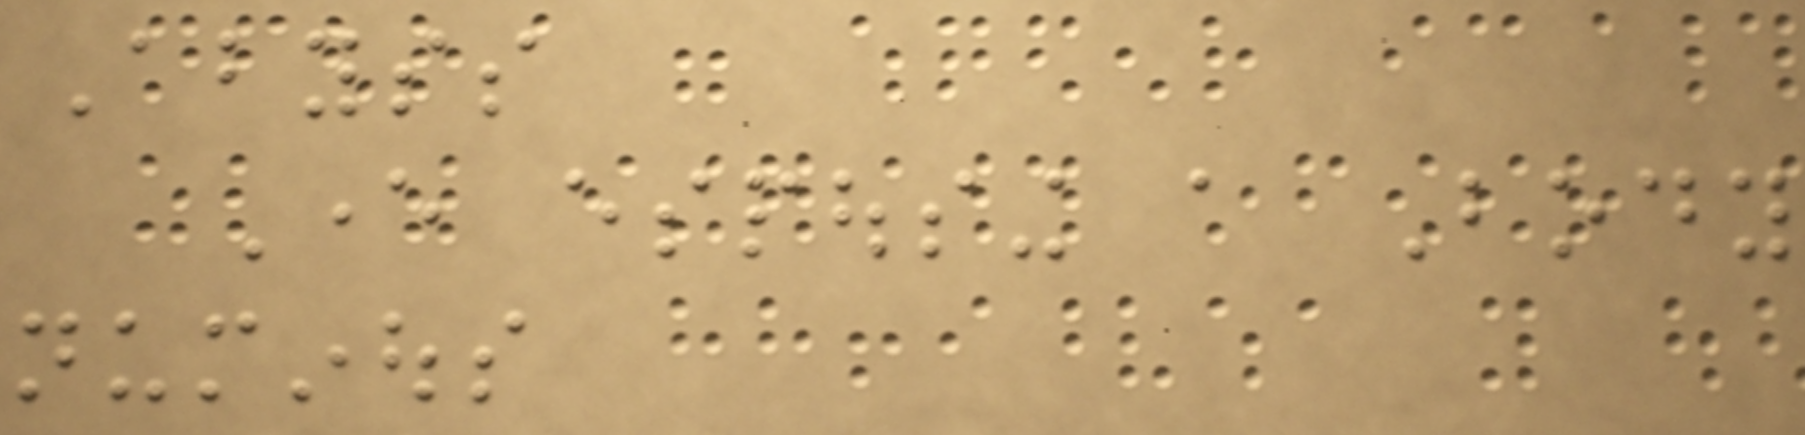Abyss
Ever espousing a Body
numinous
